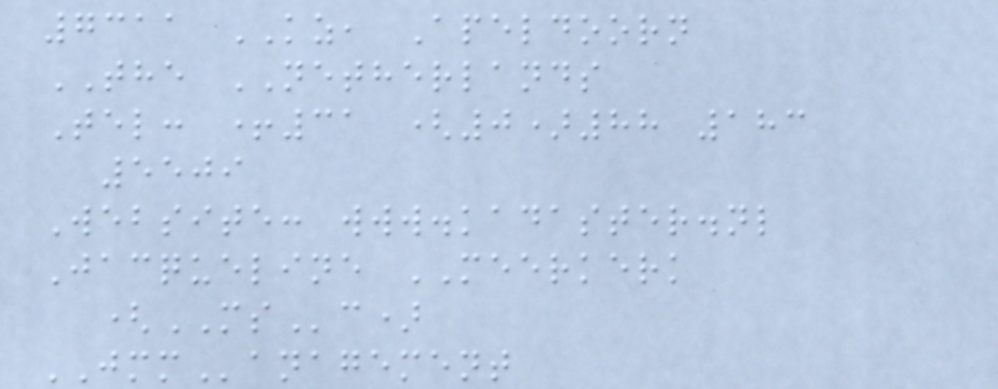7311 KZ, Apeldoorn
THE NETHERLANDS
Tel: +31 (0)88 183
5509
Website: www.kadaster.nl
Jacqueline MEERKERK
(MSc)
JMManagement
